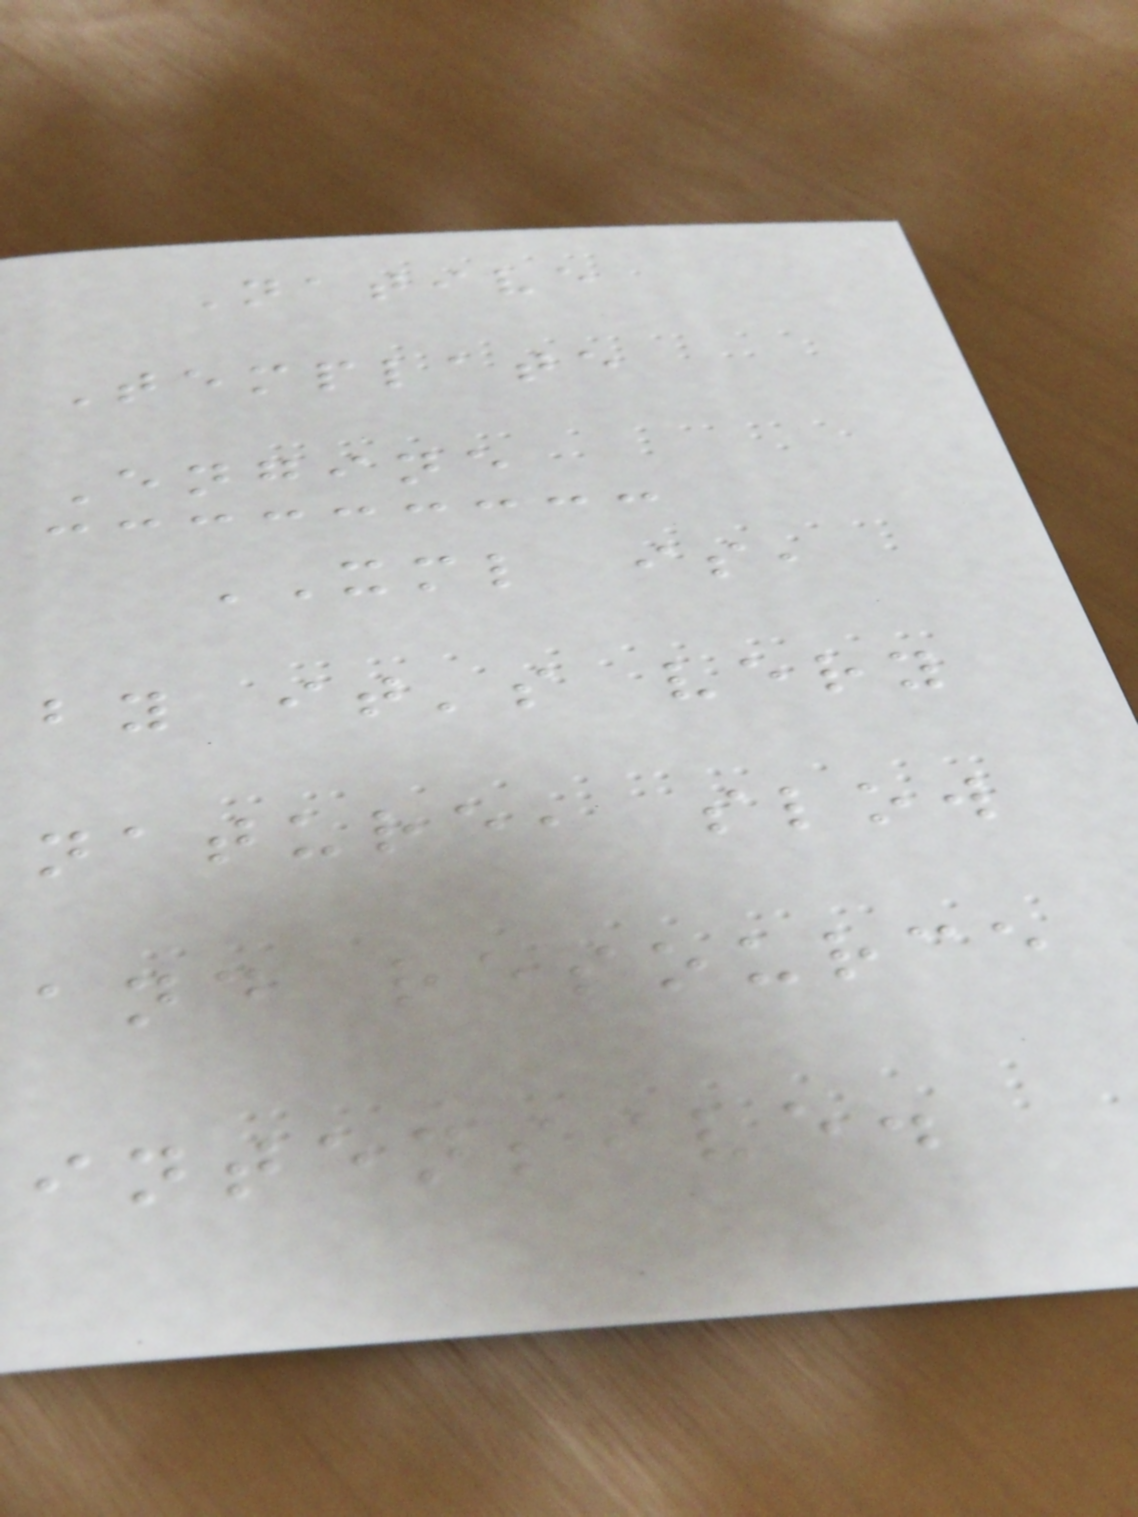Native
Template
Engine
XML is,
by it's very
nature, slow
and resource
intensive.
